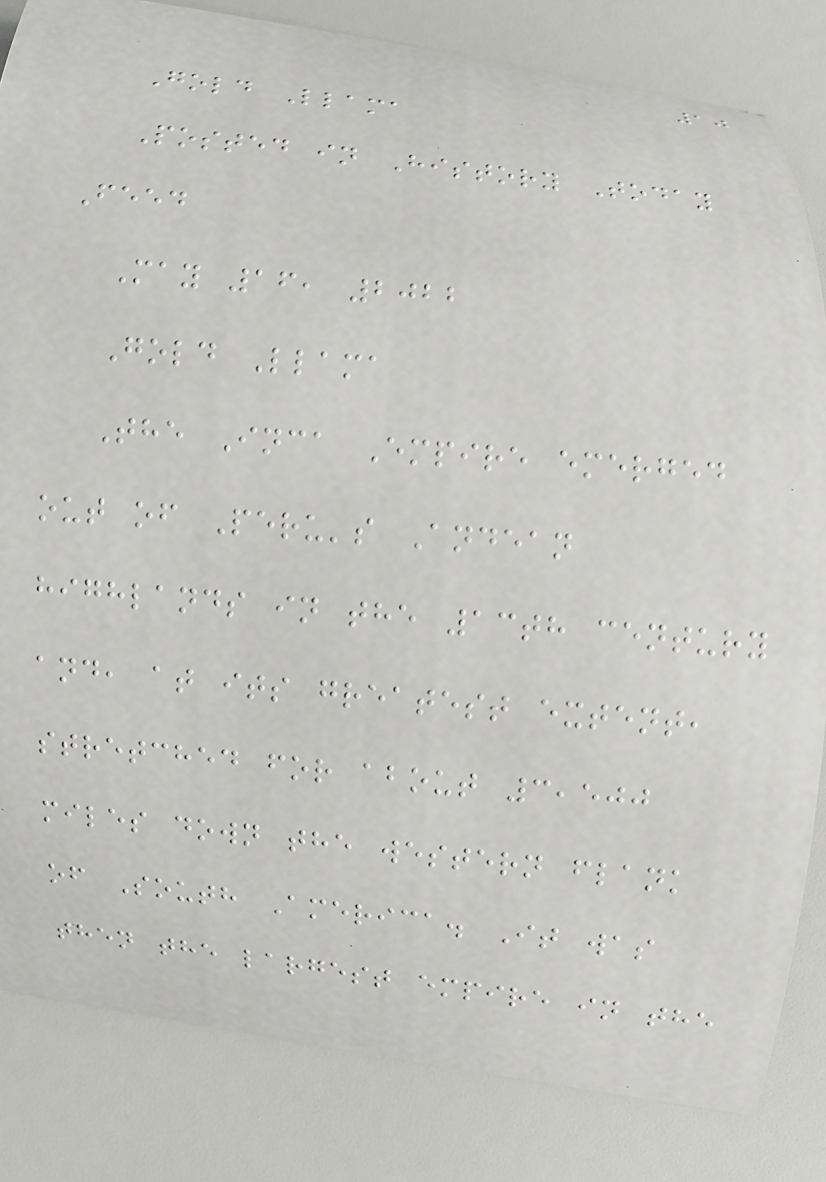10
Gold Llama
Posted in History Today
Feed
May 16, 2022
Gold Llama
The Inca Empire emerged
out of Peru's Andean
highlands in the 13th century
and, at its greatest extent,
stretched for about 3,500
miles down the western flank
of South America. It was
then the largest empire in the
